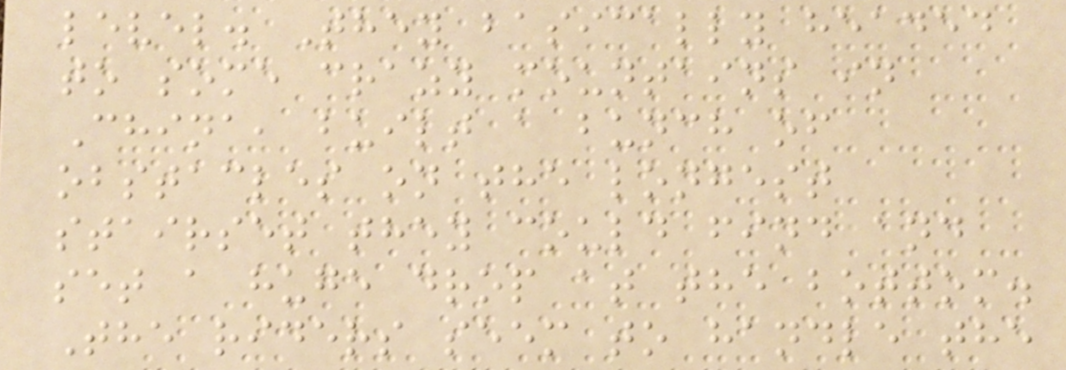level. They basically headed
to some crazy mountains in
China, built a bunch of
obstacles on the longest
stairset they could find and
set a huge drop at the bottom.
The riders seem to handle the
